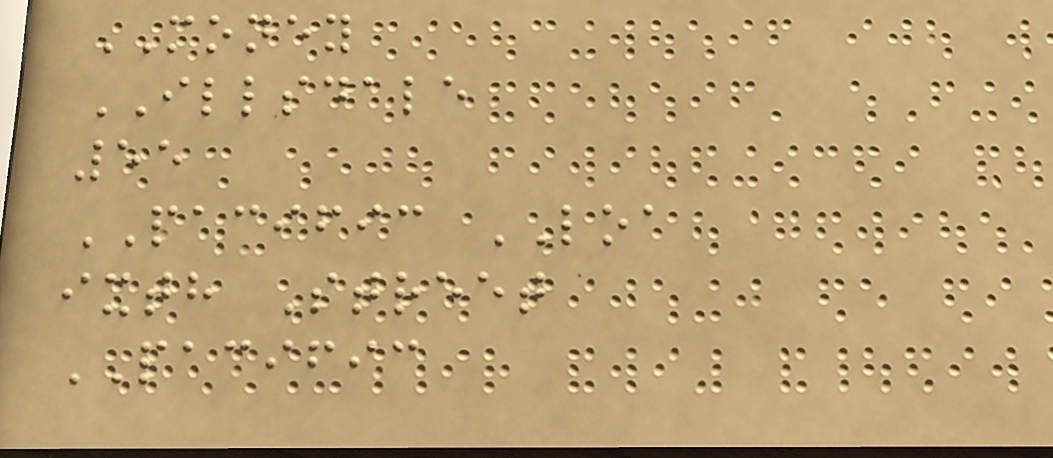MONEY
ILLSDALE
55
PACIFIC LOA
ixth Street
PACIFIC
